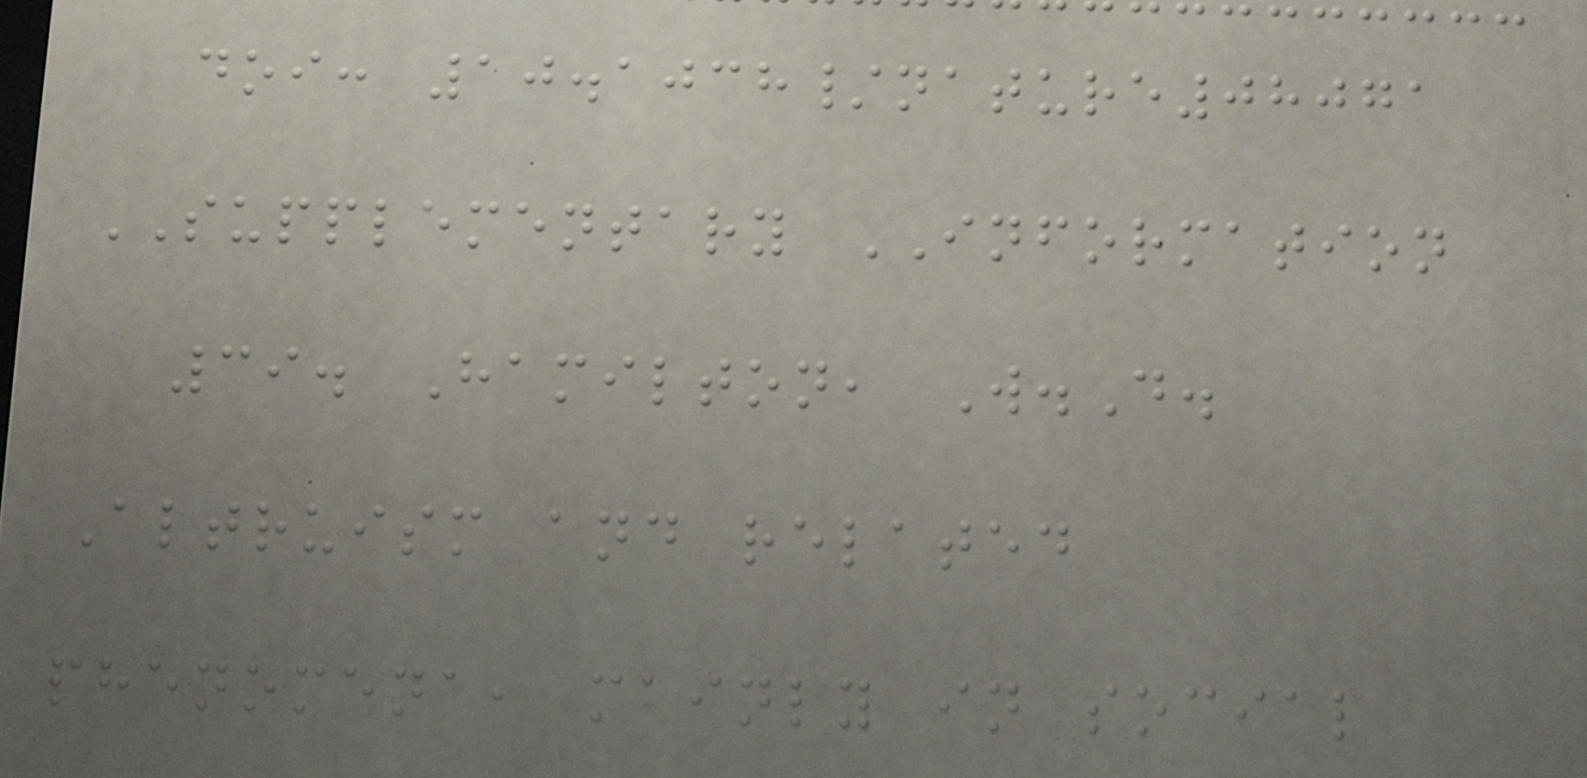doi: 10.1038/nature08071
SUPPLEMENTARY INFORMATION
39. Hamilton, W.D.
Altruism and related
phenomena, mainly in social
